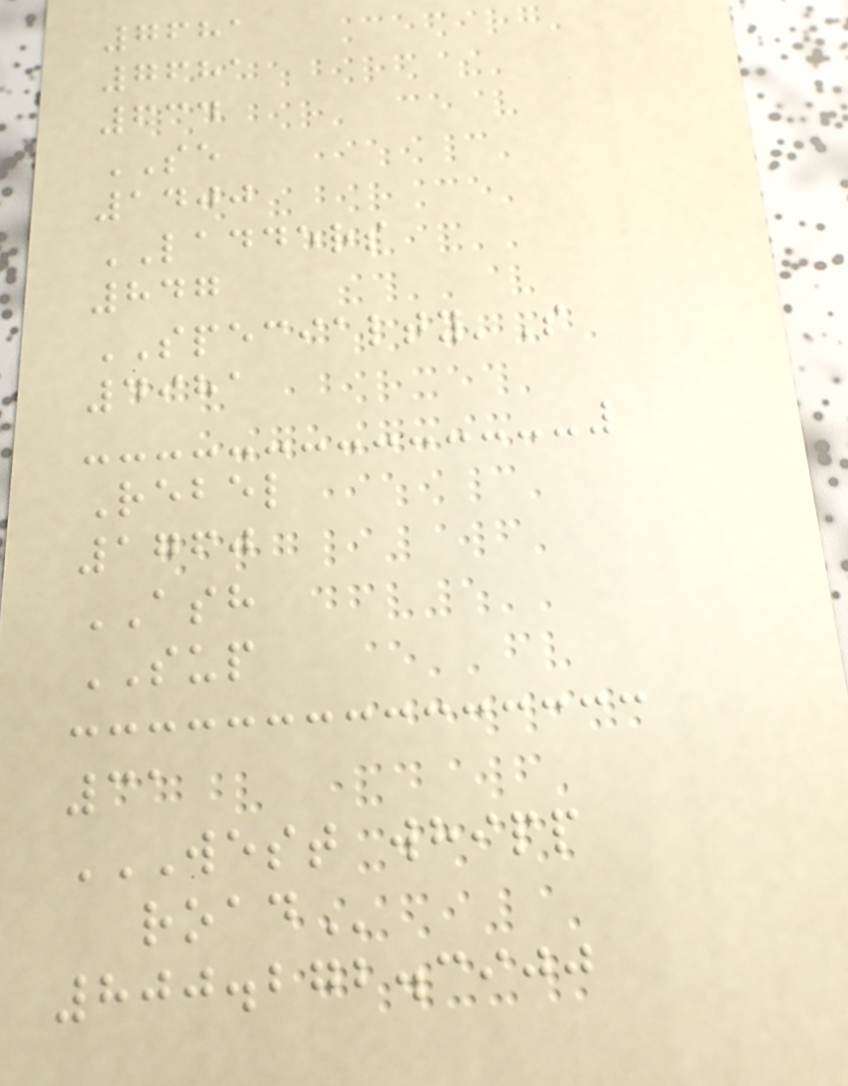7681
7681
634
SE
1400
LADDERS
847
SPECIALTY'S
4981
Rebel
1760
ASH
SUP
31
WEST WHIPP
ROAD
800.272.3900
